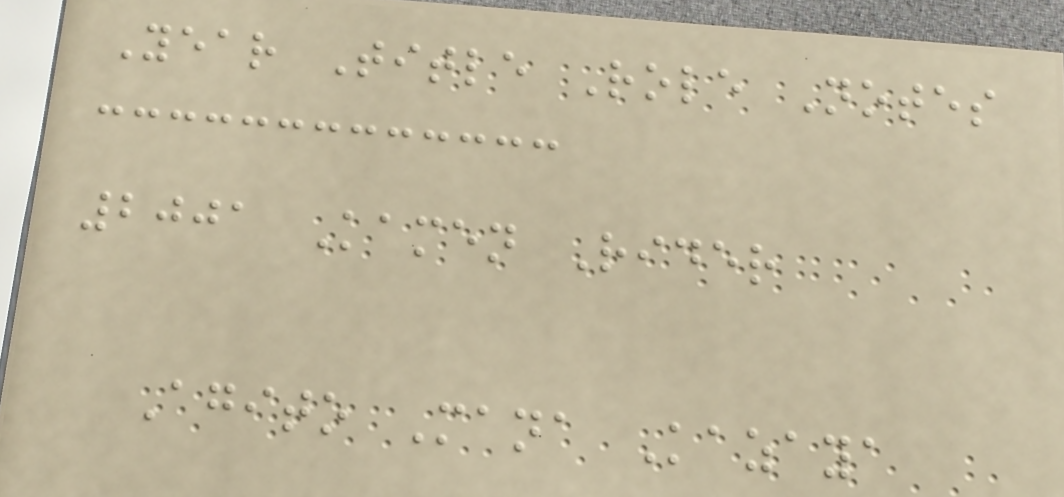Year Title Role Notes
2001 Kamen Rider
Agito Mana Kazaya
